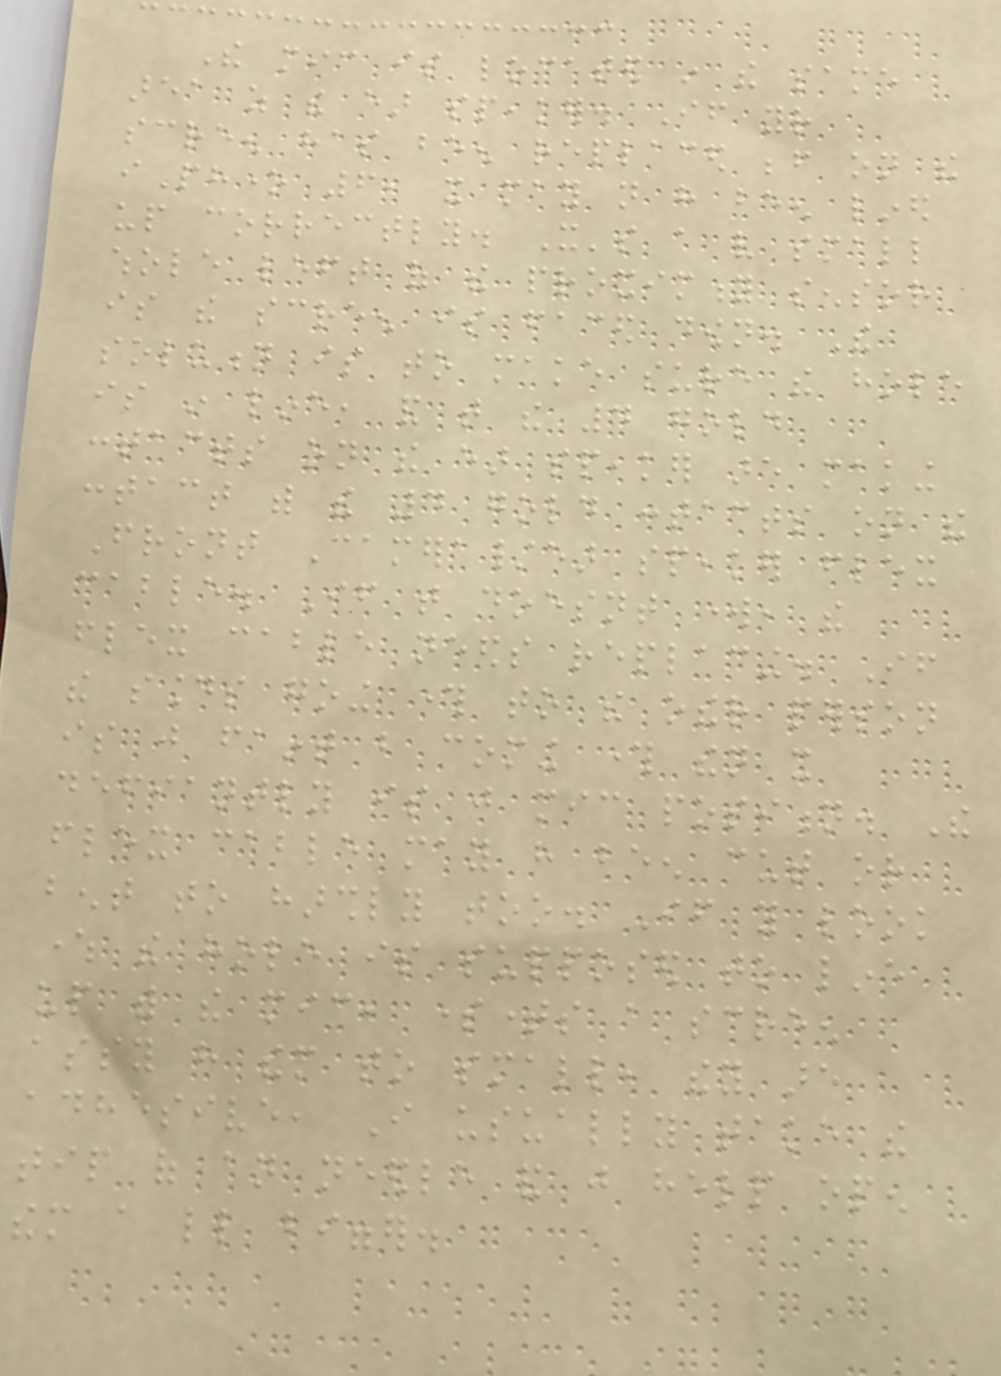The mic is located in the same
area as the ear speaker. If your
screen has been replaced before on the
iPhone 6, it may not have been lined
up correctly. It's a very small
whole left of the proximity sensor
is the screen is faced down. The
solution is to make sure the hole
is in line, and that the 4 gold
contacts on the ear speaker are making
contact with the 4 gold contacts on the
Front Camera/ear speaker flex
cable. If that doesnt work, the
flex cable needs replacing. If
the sounds going through to the other person
is just faint but coming through then it
defiantly is just mic position. The
flex cable may have been cut or
bent to harshly too. If you look
where the hole is supposed to line
up with the mic, sometimes a screen
assy have them to small, they are
adhesive, I usually take the
tip of an needle and just help open
them a little bigger.
